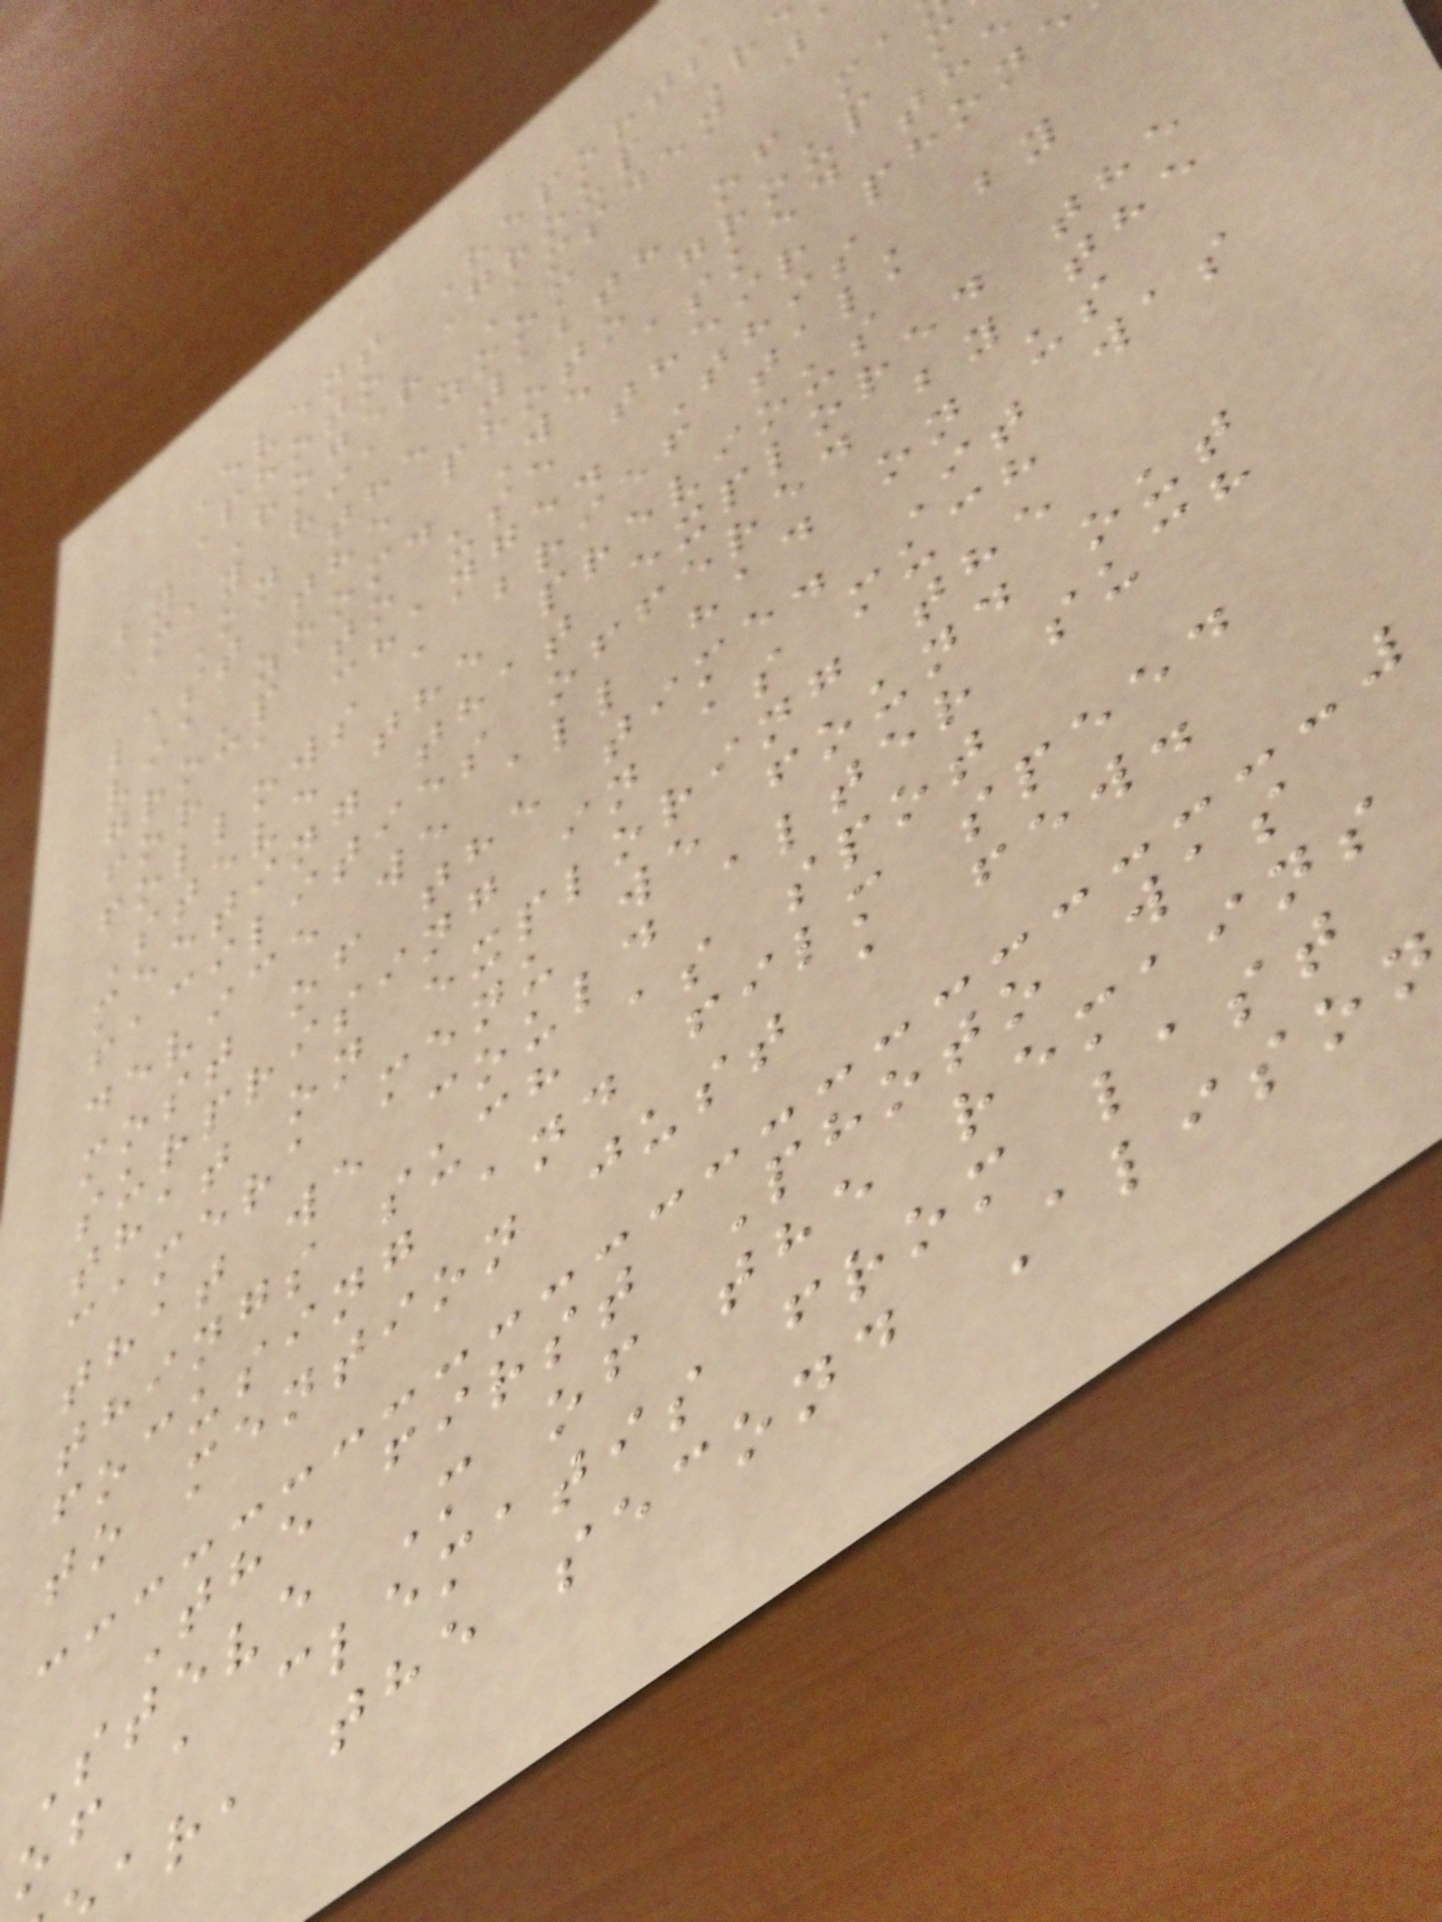Event Reports
Photo Group R
by Roger Amsden
May via zoom
On the 12th of ma
last the photo group m
via zoom. We asked the
group to use their phone
for a change. This
follows a brief talk by
Steve the previous
meeting that explored the
facilities offered by the
device we all had on us
most of the time. It was
surprising in as much
that on exploring the
camera menu we found out
that we could alter such
things such as spot
focusing and film speed
to mention just a few.
The first Photo was
Steve M of the remains
of a clematis from last
ar, the second Alison
